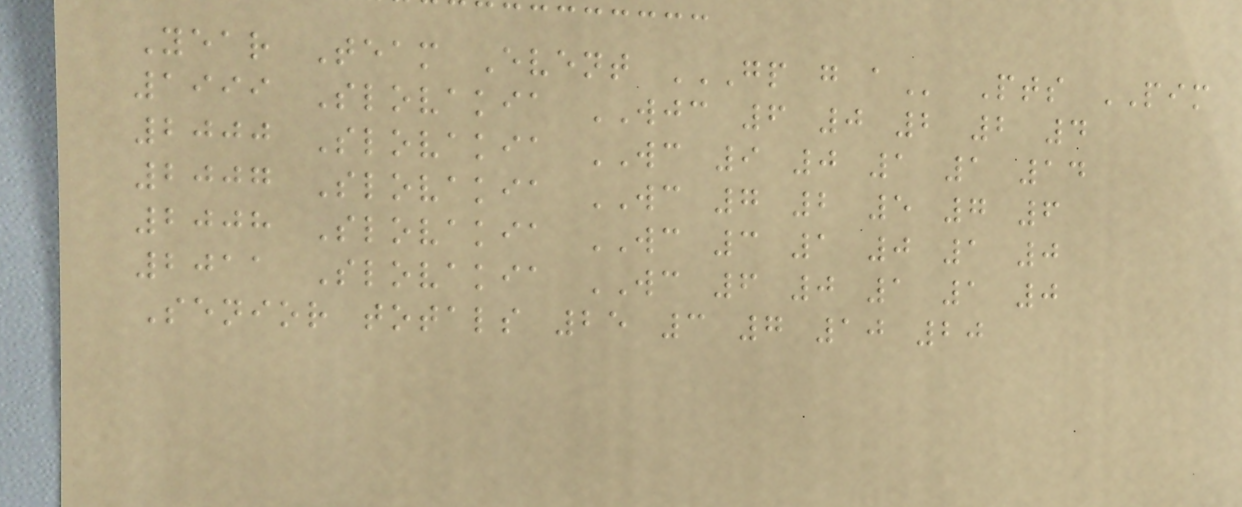Year Team Event GP G A Pts PIM
1999 Slovakia WJC 6 0 2 2 4
2000 Slovakia WC 9 0 1 1 14
2007 Slovakia WC 7 2 5 7 6
2008 Slovakia WC 3 1 0 1 0
2011 Slovakia WC 6 0 1 1 0
Senior totals 25 3 7 10 20
